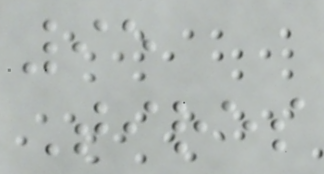95
Tires
